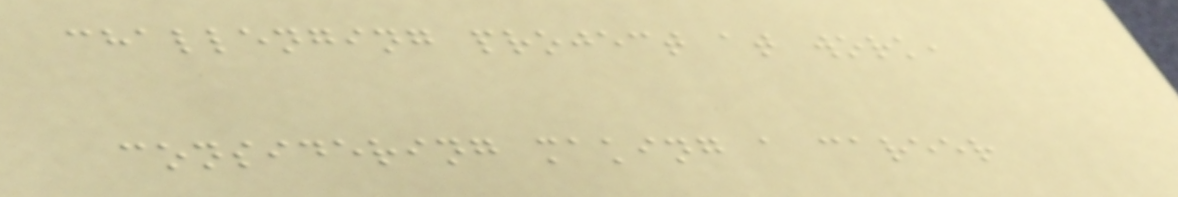challenging project at work,
considering making a career
